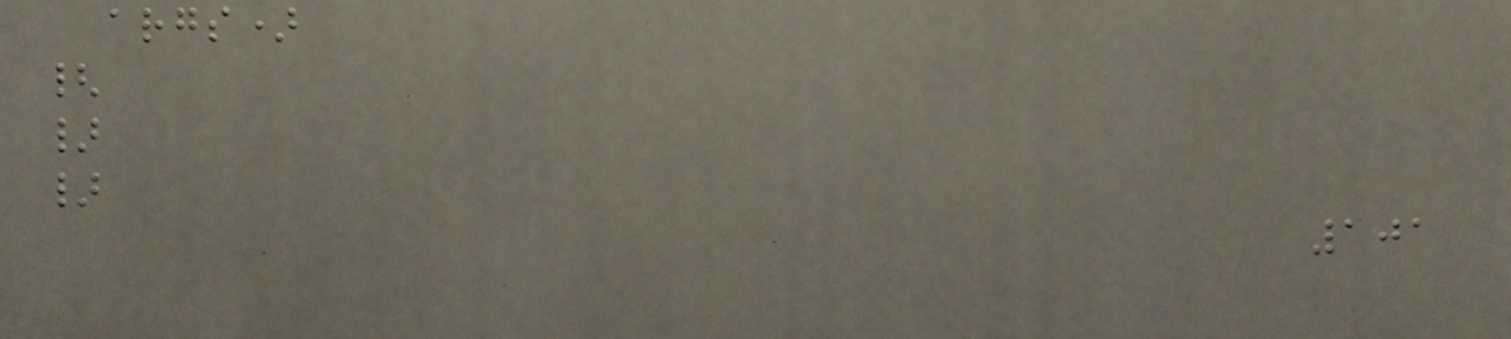args)
{
}
}
101
